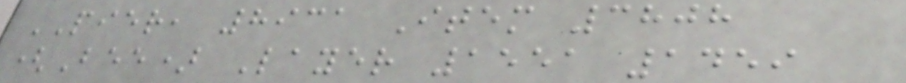PIER, 8931 Item 3808
(Bee) Layer 1551 1459
